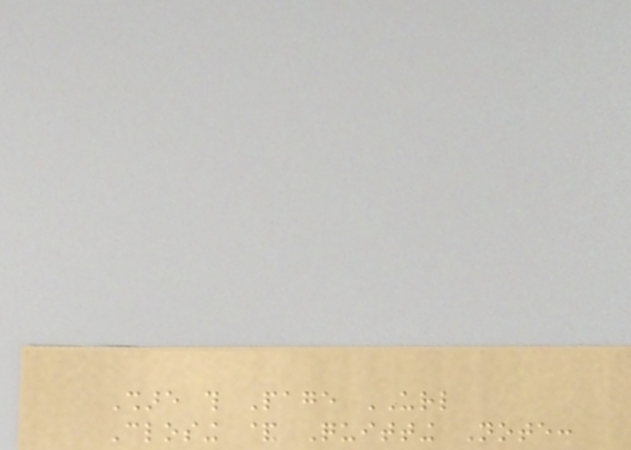Share this Page URL
Closing & Quitting Note:
